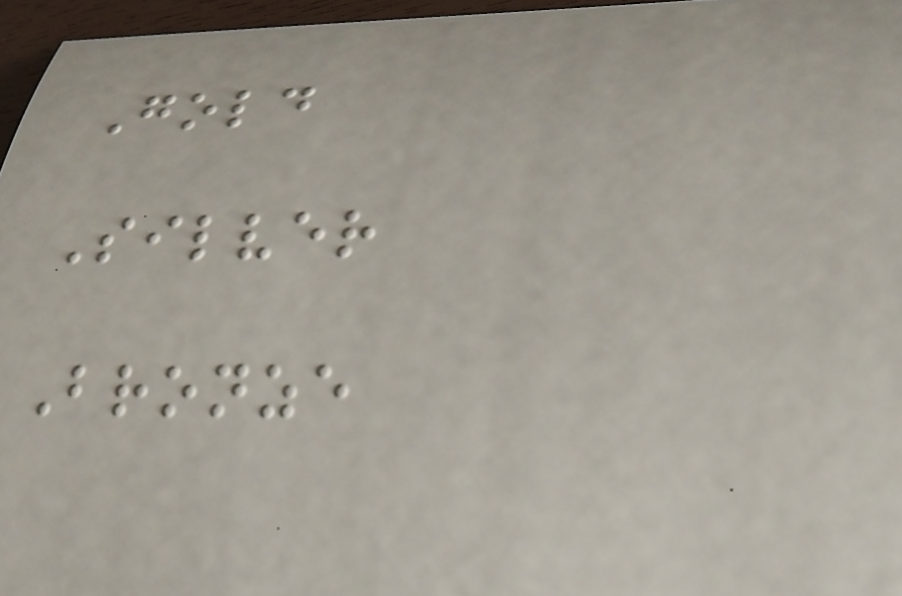Gold
Silver
Bronze
